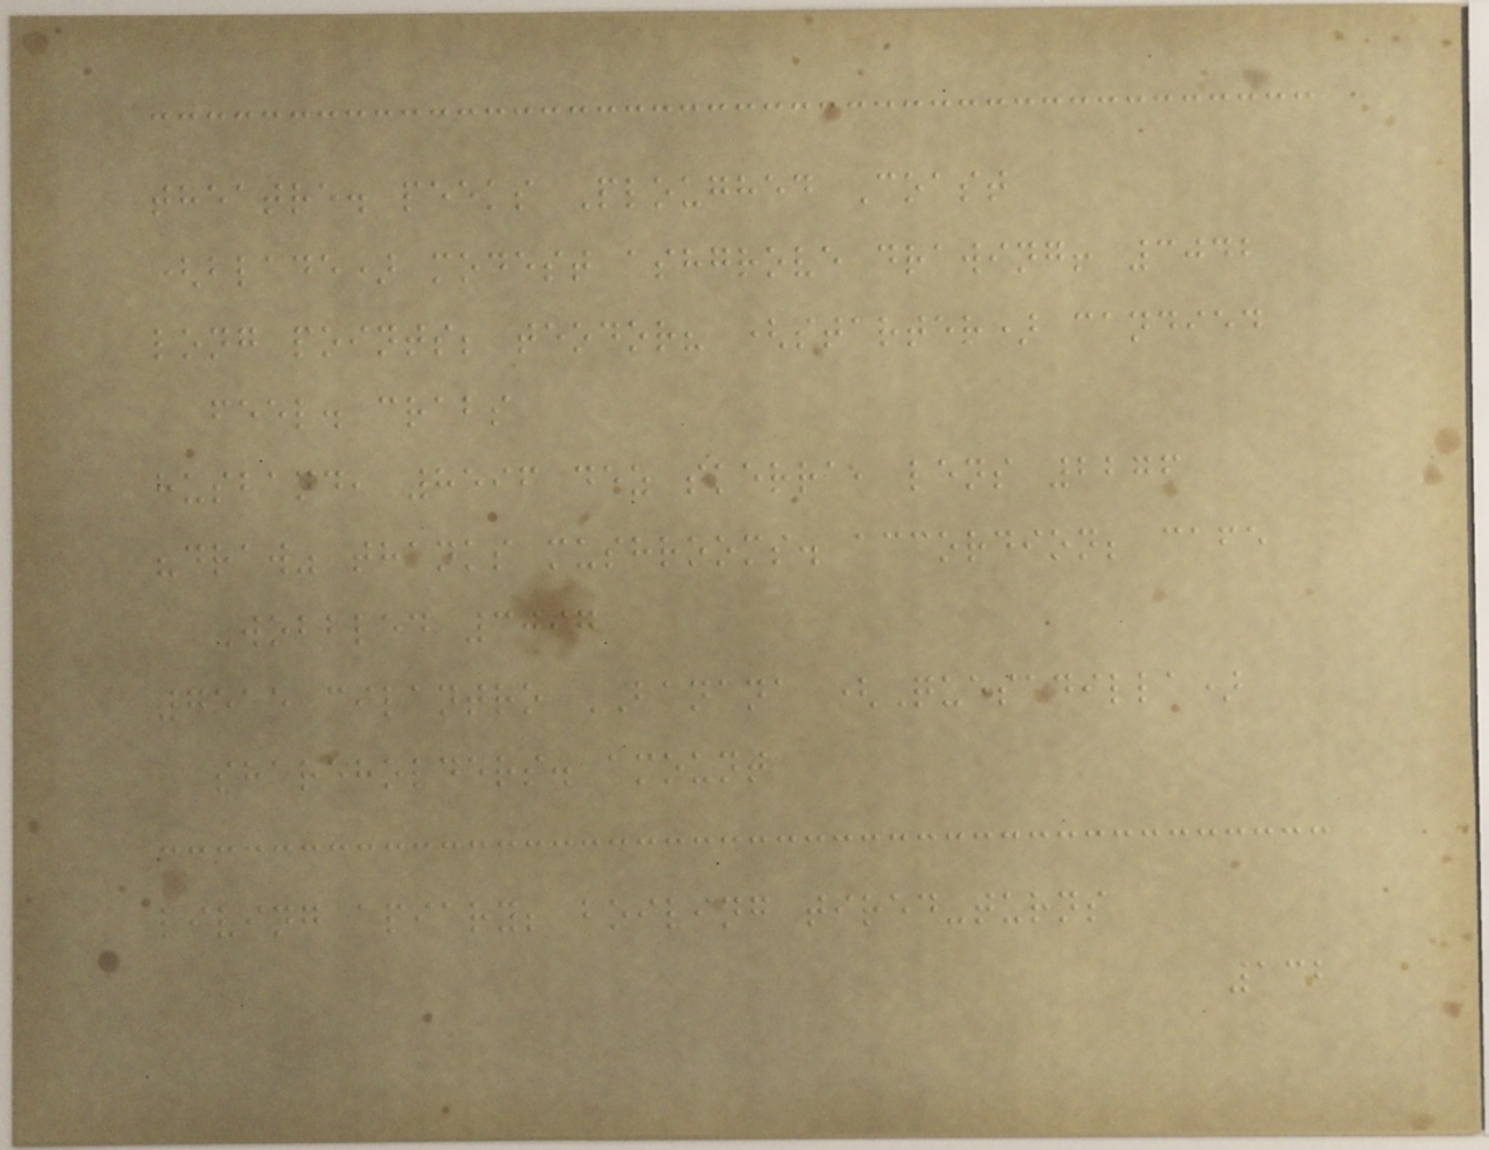theatre. peeks Ploughed Coast
(blade) modest ashgrove drawing! 3042
long points; teodor? (starter) candied
feel. crabs
husband, 8596 dez skerra, lens 2276
"draw" thanks mushrooms. accordion; cafe
Wobbled 3097
7515 cilantro BANANA (Quesadilla)
shareholders. amount
living apiary; boiling tired-turns
132
